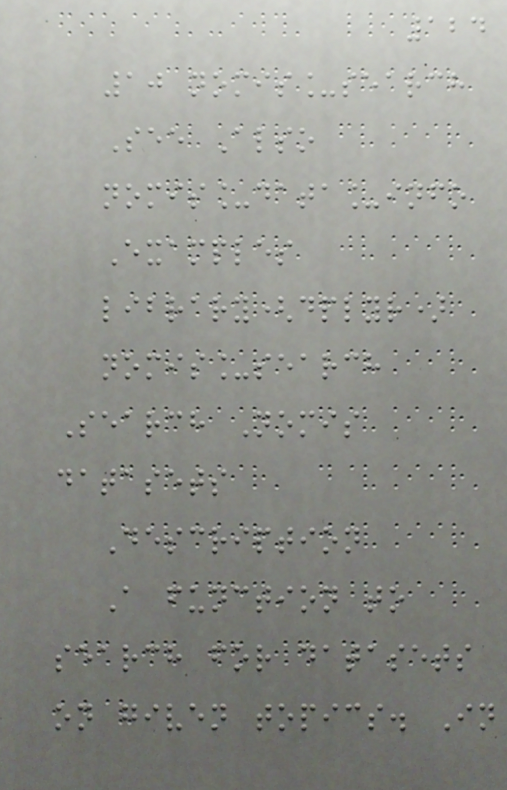124
10 nomis_search
See Also
nomis_data_info
Examples
library(dplyr)
nomis_search
Search Nomis
datasets
Description
A function to
search for datasets
on given topics. In
